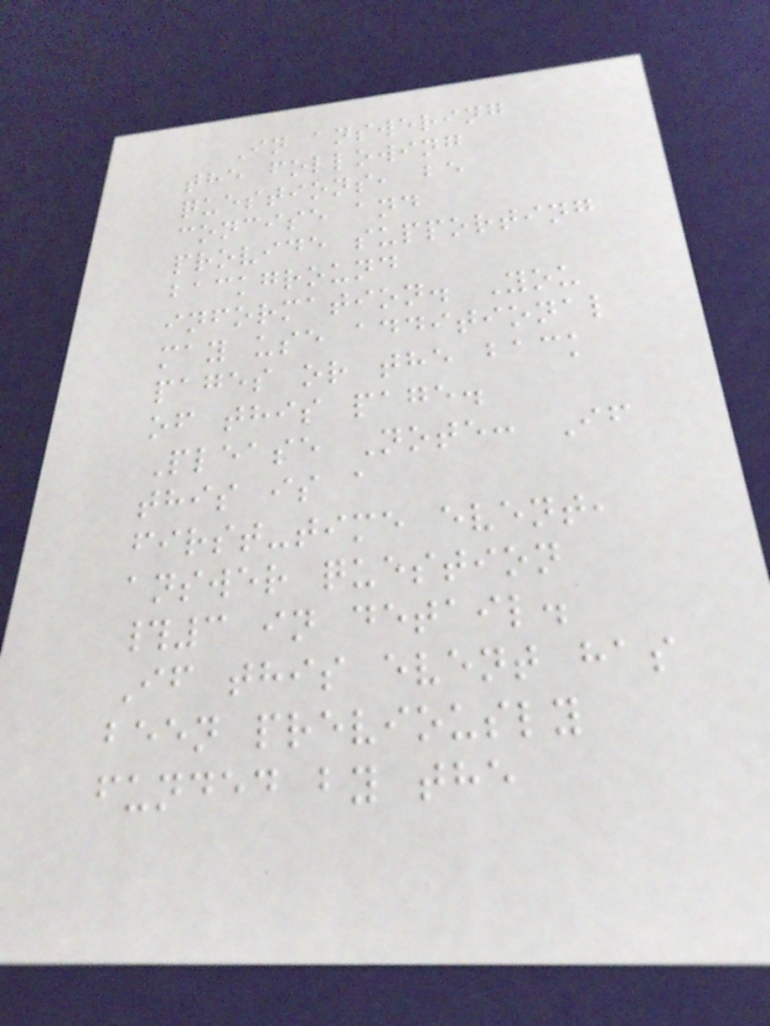In answering
the following
questions, be
concise and
provide supporting
background
information. You
may use additional
pages or the back
of this page.
Please Note: If
this is a
first-time event,
answer question
#3 in detail.
If this event has
been previously
funded by the
